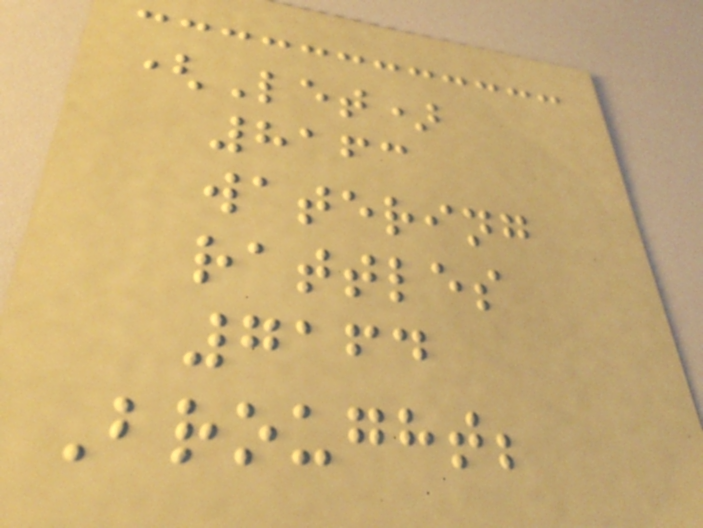(Let)
8163
watering
rattles
7164
Brought;
